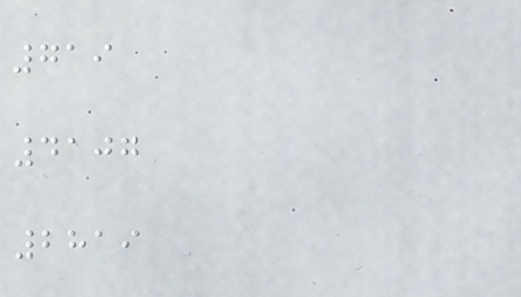719
4107
2819
